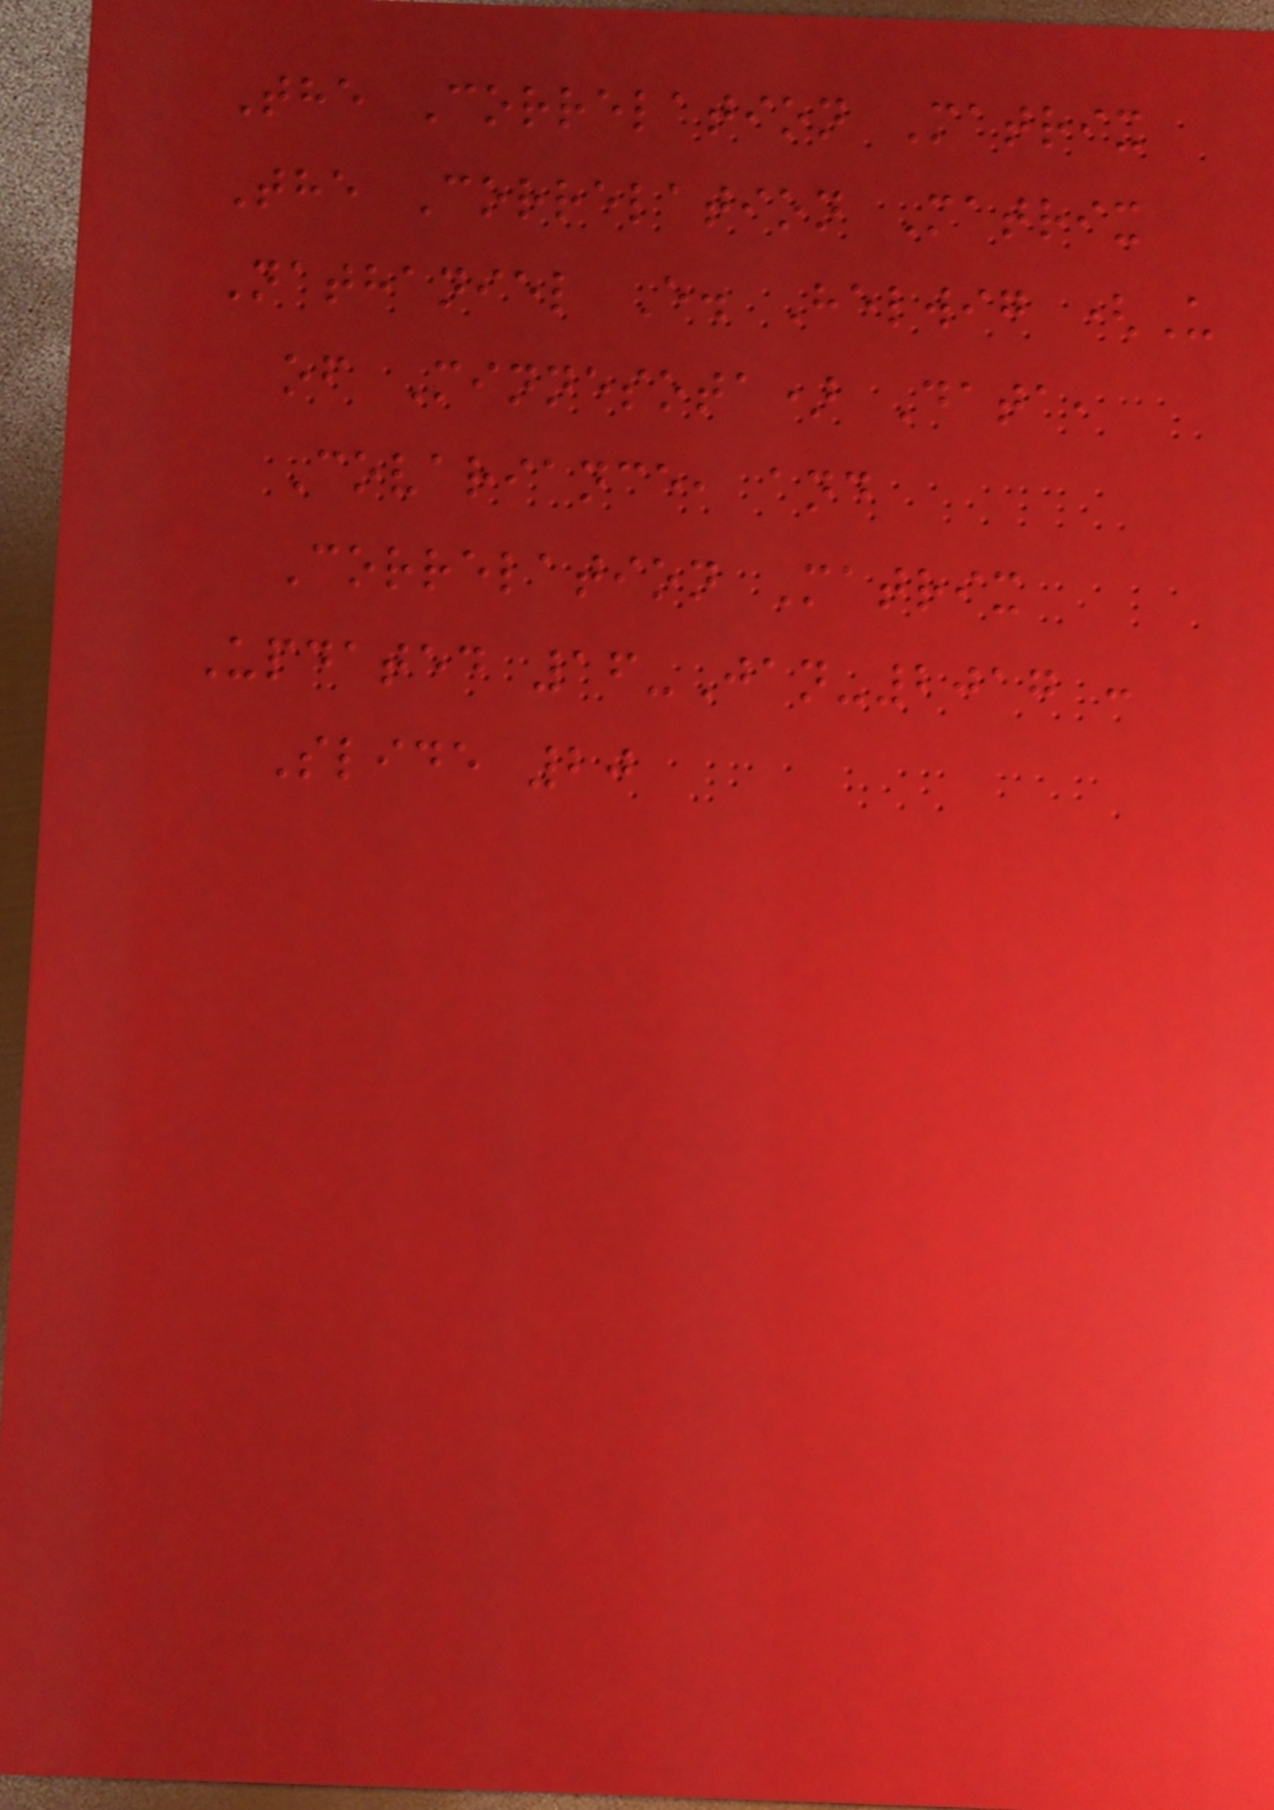The Correlation Matrix
The Correlation Matrix
Nathaniel E. Helwig (U
of Minnesota) Data,
Covariance, and
Correlation Matrix
Updated 16-Jan-2017 :
Slide 20
